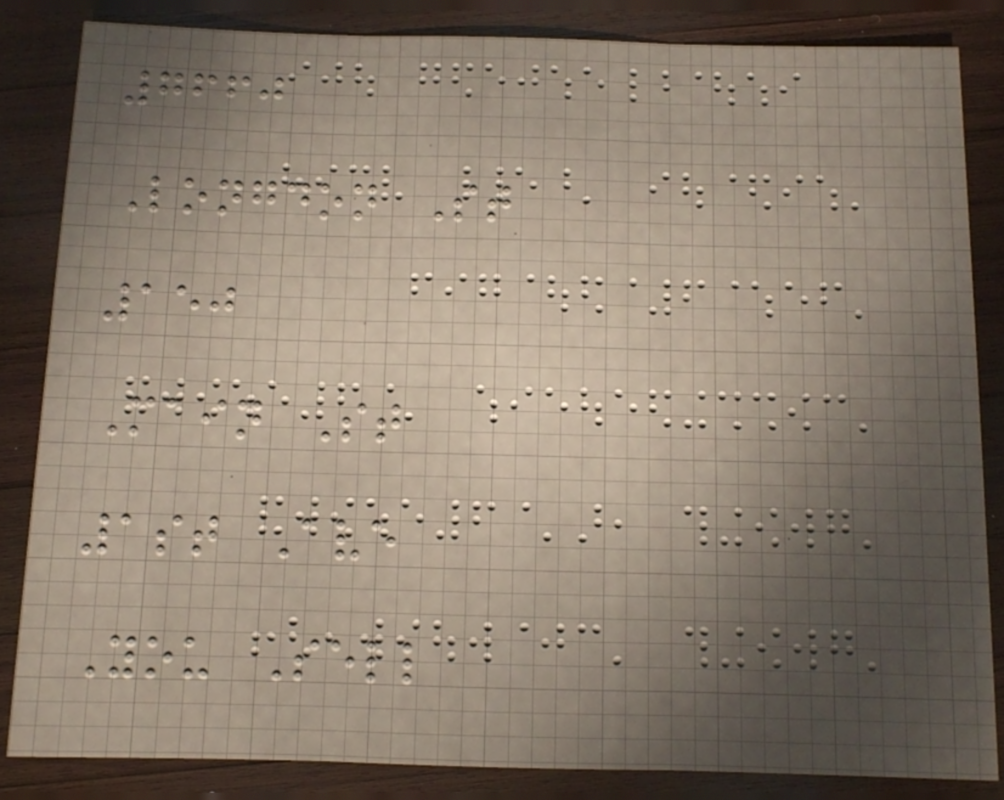7660
Longdon St
150
Main St
1st Ave
You Sell
